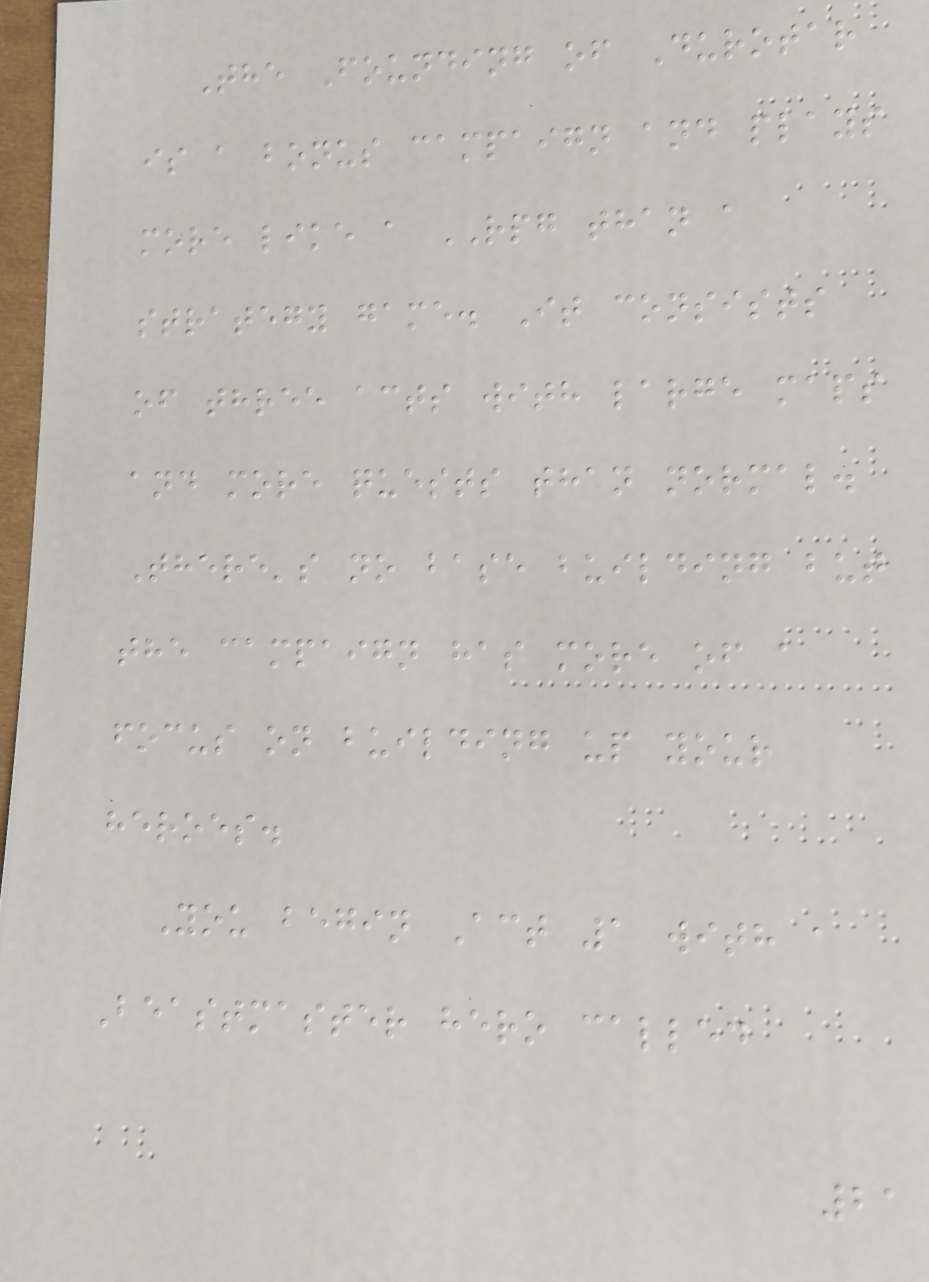The Founding of Durotar
is a bonus campaign and plays
more like a RPG than a
strategy game. It consists
of three acts with large maps
and more quests than normal.
There's no base building but
the campaign has more of a
focus on building up your
heroes.
You begin Act 1 with a
Beastmaster hero called
21
